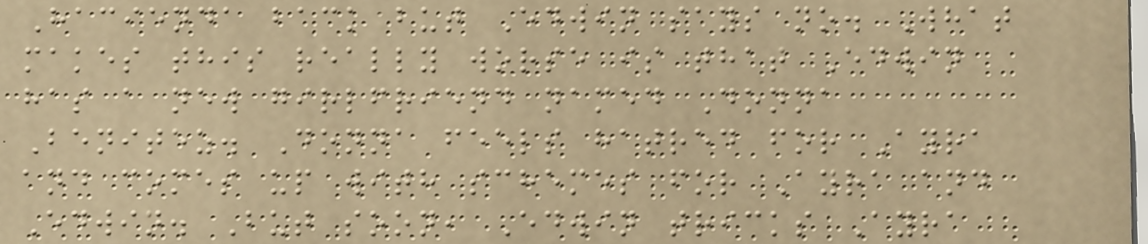Hacienda back but Edwin says no. What
makes this really worse is that Edwin
has a new girlfriend named Donna
Benitez. Donna feels hatred for Ayra
and comes up with schemes for Ayra and
Edwin. But soon, Edwin tricks Ayra
